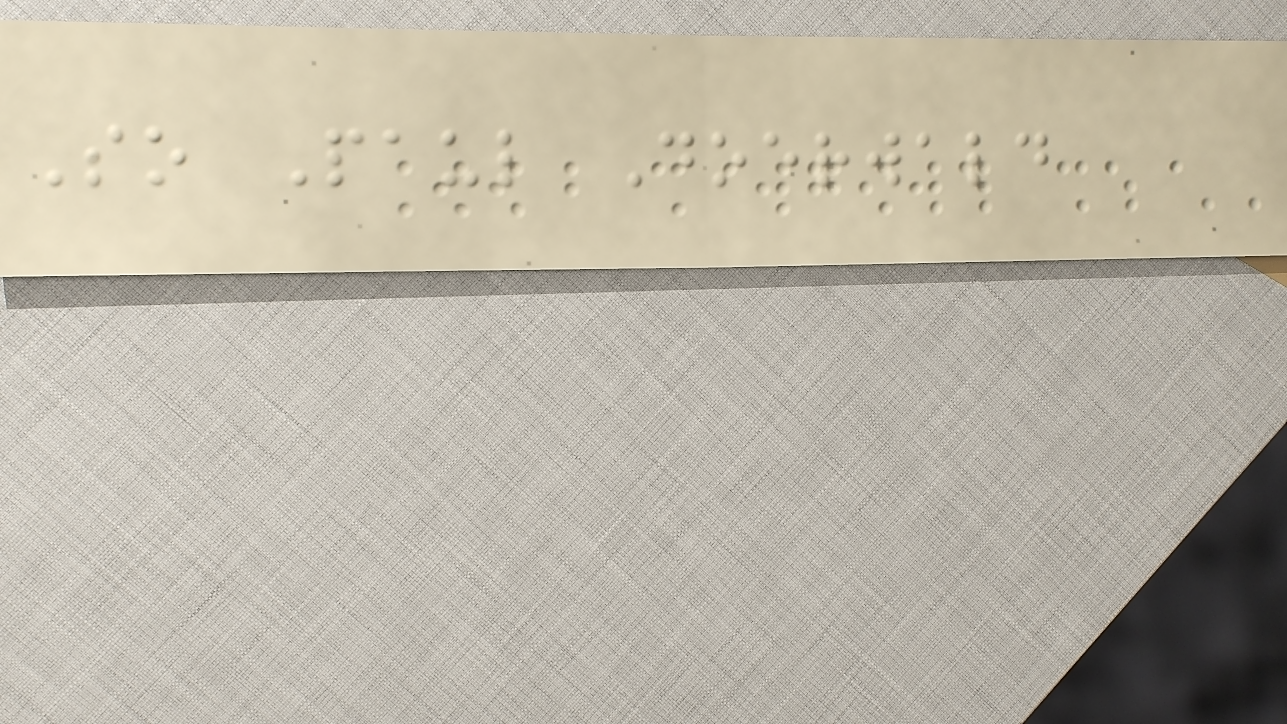So Paul Doerwald
